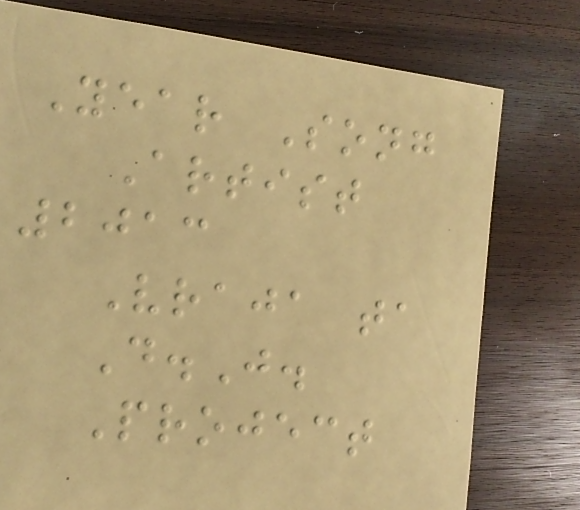Year Song
Artist
2013
Vraja ta
D.J.
Project
